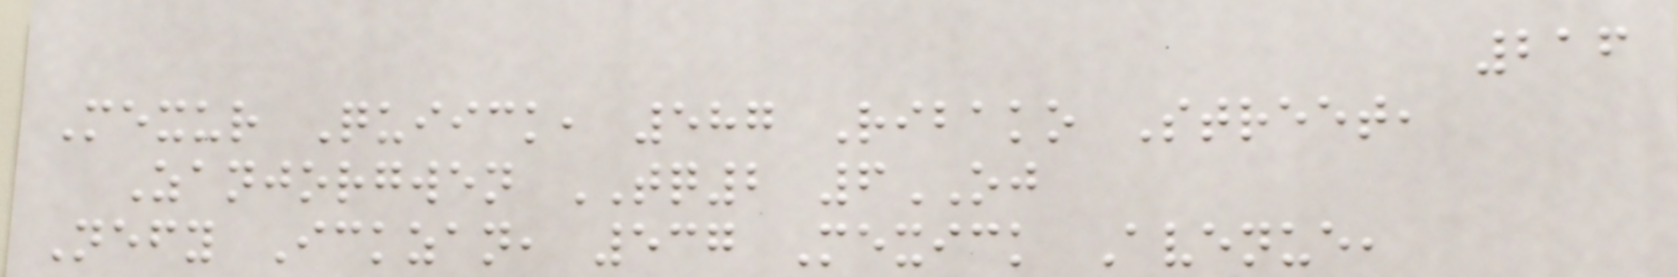216
Mexur Quiick, 587 Ribako Street,
Zanjorgwen TQ2 6OJ
Nefy Ickzan, 537 Mexick Avenue,
